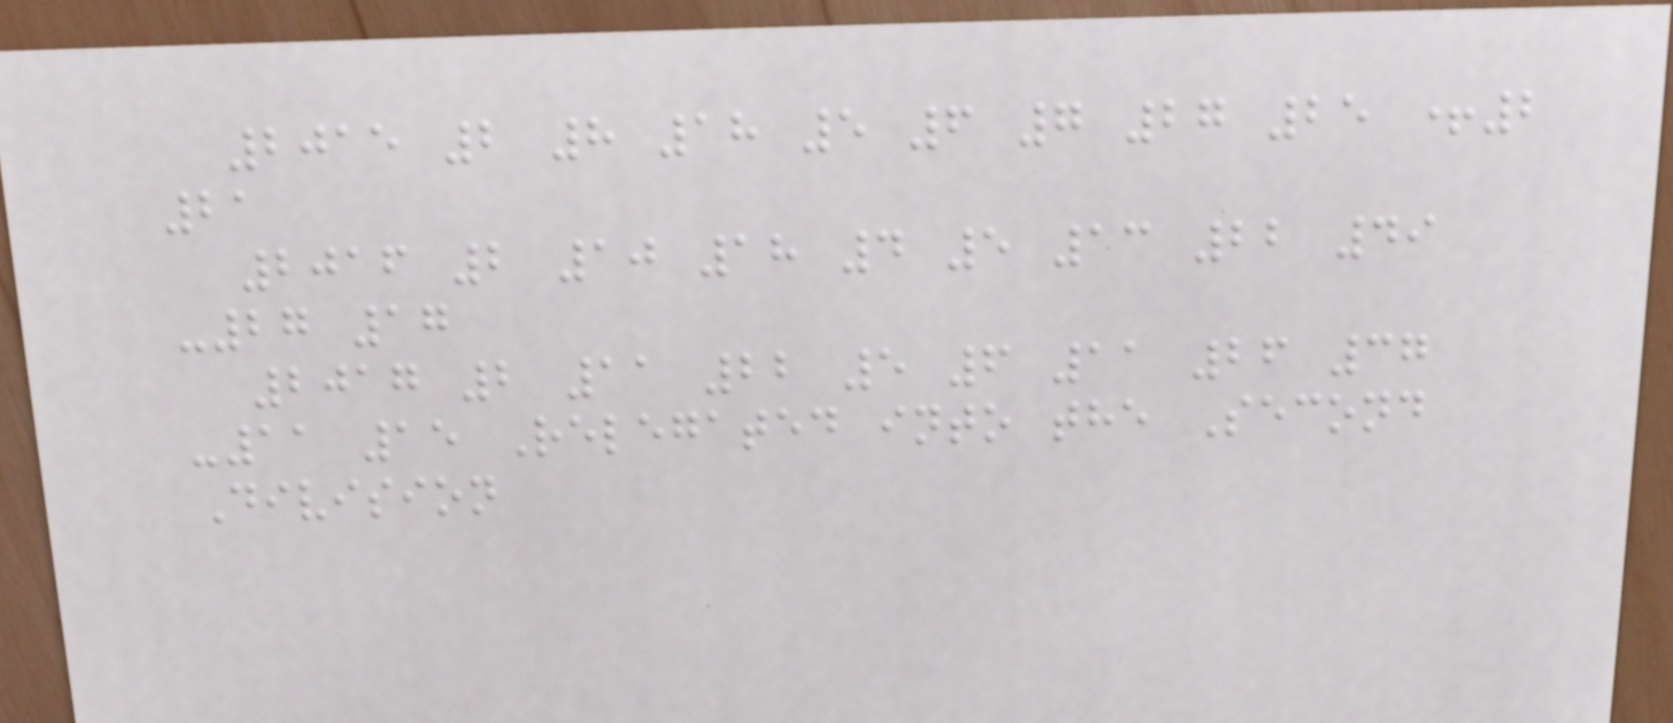2015 2 8 18 5 6 7 27 25 +2
21
2016 2 10 18 4 5 13 22 49
-27 17
2017 2 11 22 5 6 11 26 37
-11 15 Relegated into the Second
Division
